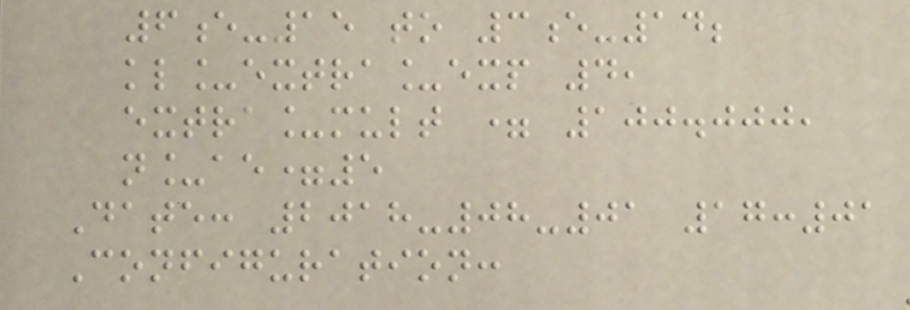6e-15 to 3e-14;
kl_extra_exp 4,
extra_mult = 100.000,
n_ae=5
Date: 2018-08-01 17:01
Configuration:
